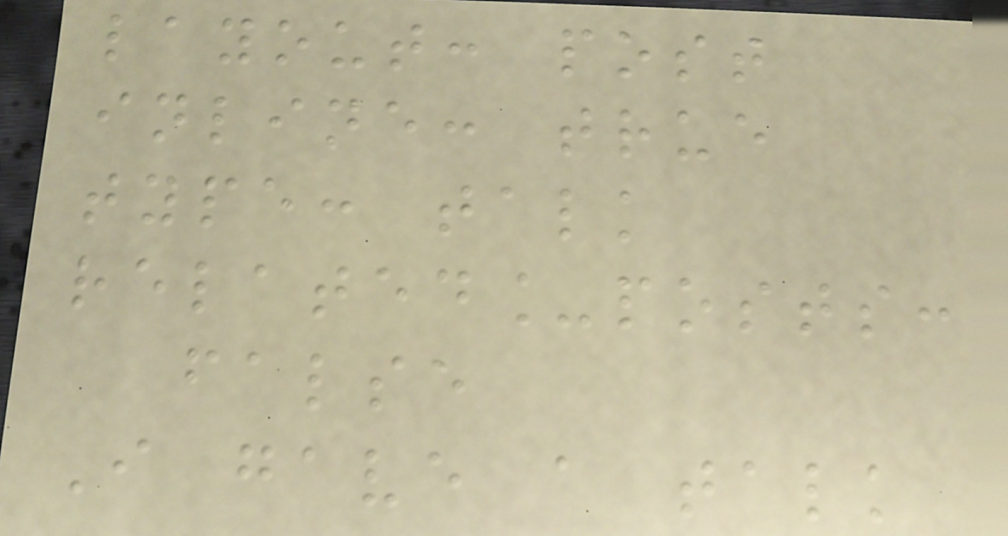layout: post
inline: true
type: talk
related_posts:
false
I gave a talk
